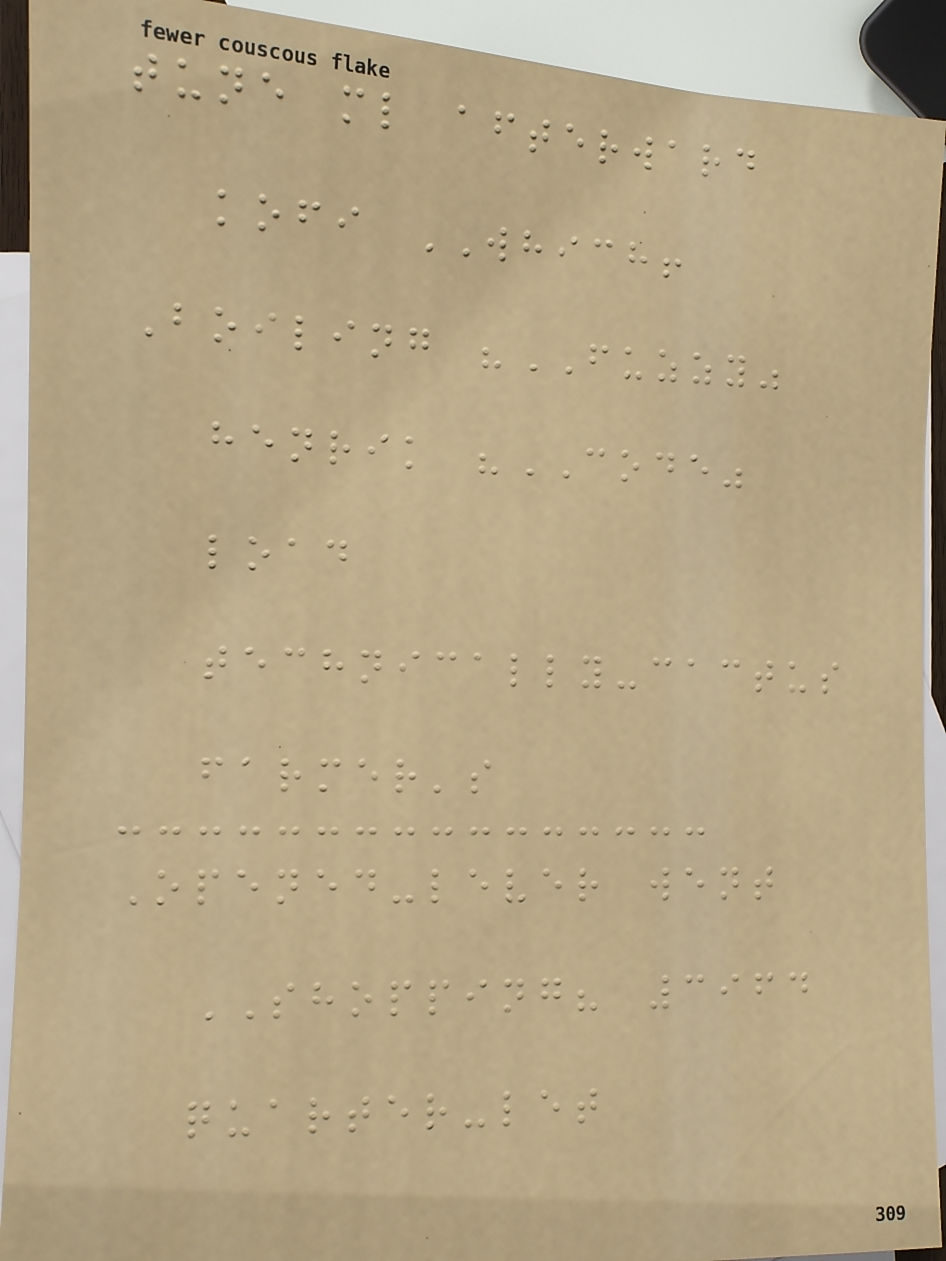tune ml afterward
kofi WHICH!
Boiling "FUZZY"
henrik "CODE"
load
technically-cactus
farmer's
Opened-lever went
SHOPPING? 3964
quarter-let
